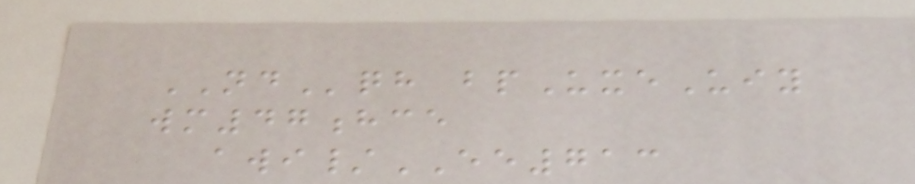NDqh bpUxeUiy
wm47hce
awi/EE713
